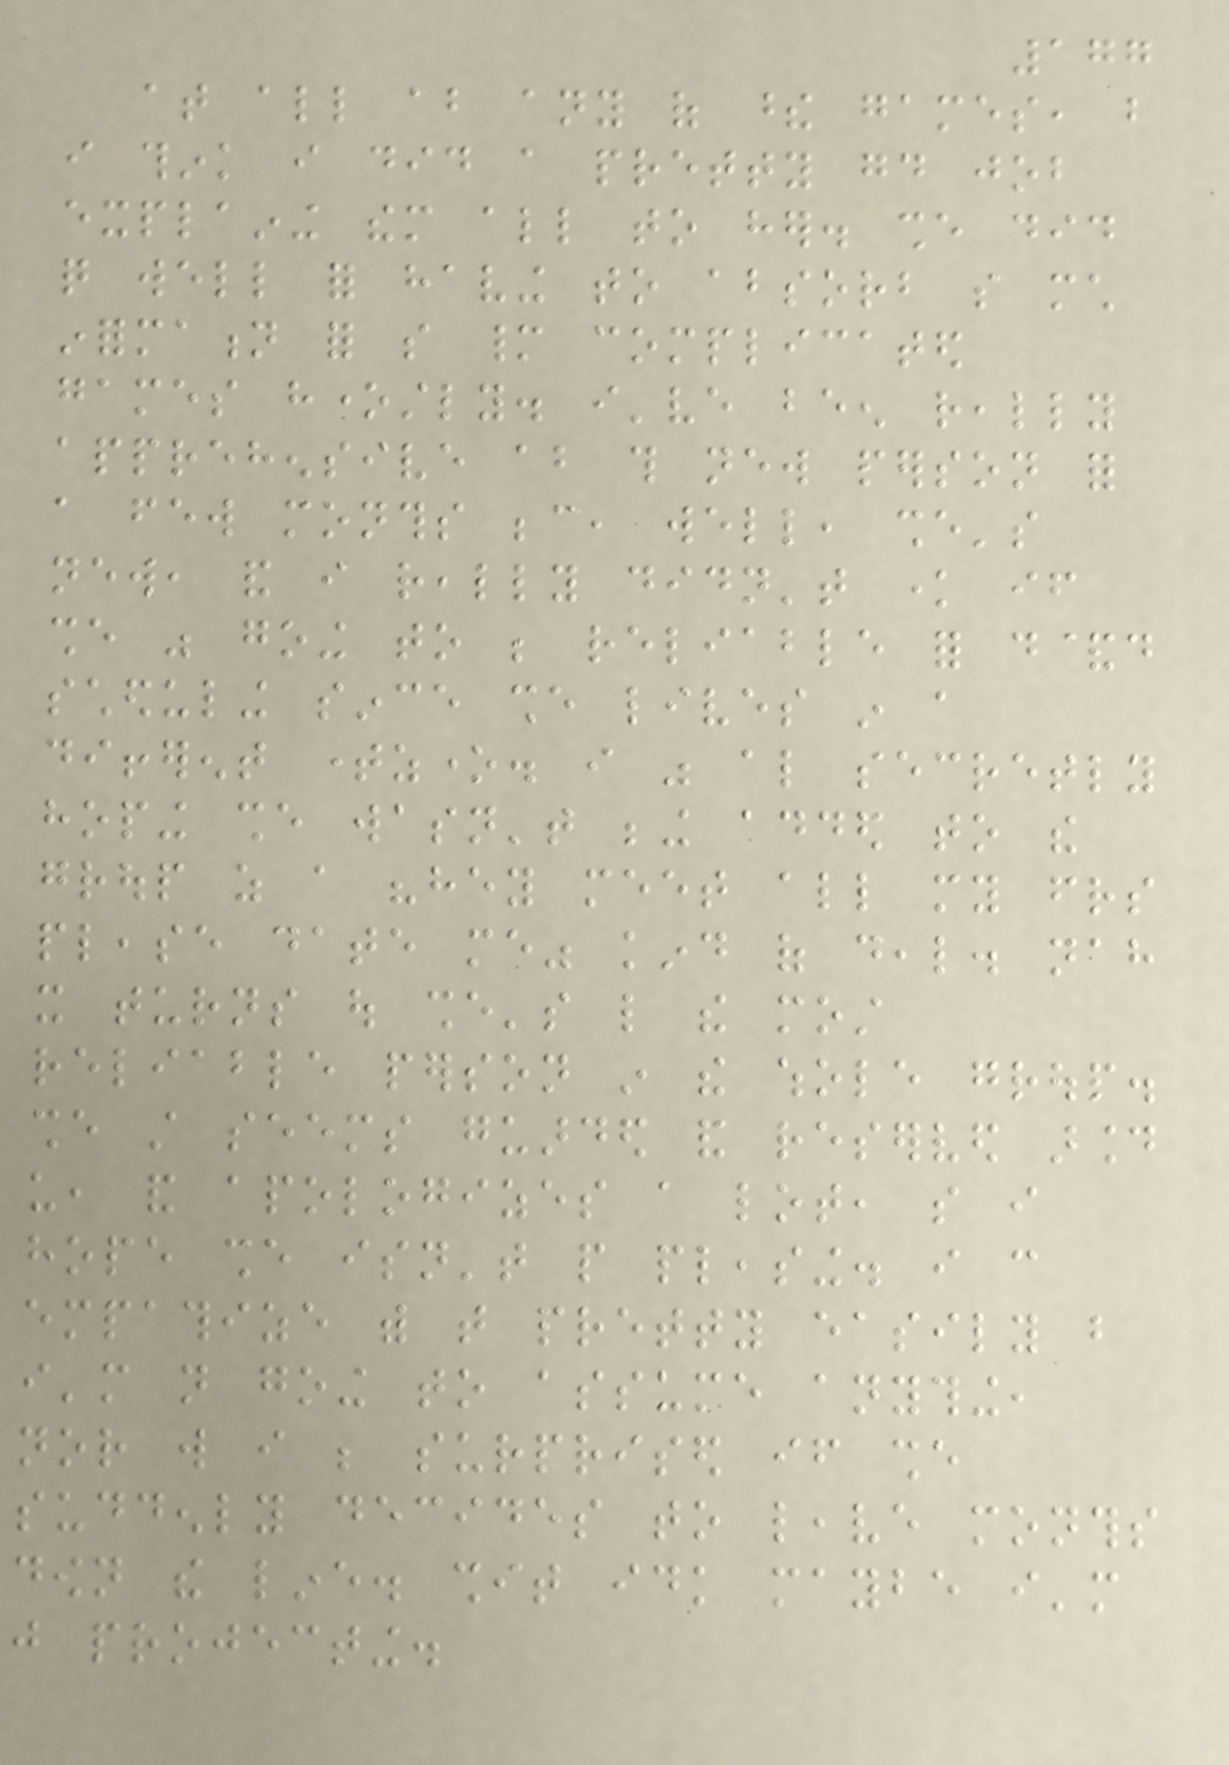177
at all about any of these games, but
i think i did a pretty good job
explaining them all to her. she did
quite well for having to absorb so much
information for so many complicated
games honestly. i've been really
apprehensive about this new person for
a few months because, well, she's
new, and i really didn't know if
she was going to be reliable for d&d
scheduling since she lives in a
different timezone. i was also secretly
hoping she wasn't being added to the
group as a "hey meet all my friends
please date me" kind of deal. nah
it turns out she's like the most
reliable person in the whole group.
she still seems guarded and reserved around
us, and apologizes a lot, so i
hope she isn't people pleasing. i can
empathize with that pretty easily but
i'm not going to assume anything,
nor will i be surprised if she
suddenly decides to leave months
down the line. shit idk maybe i'm
just projecting.
